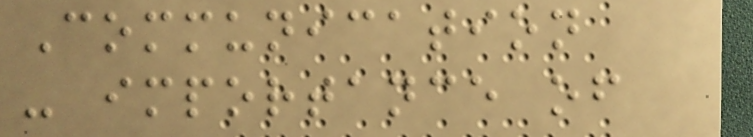Communication
- importance of
